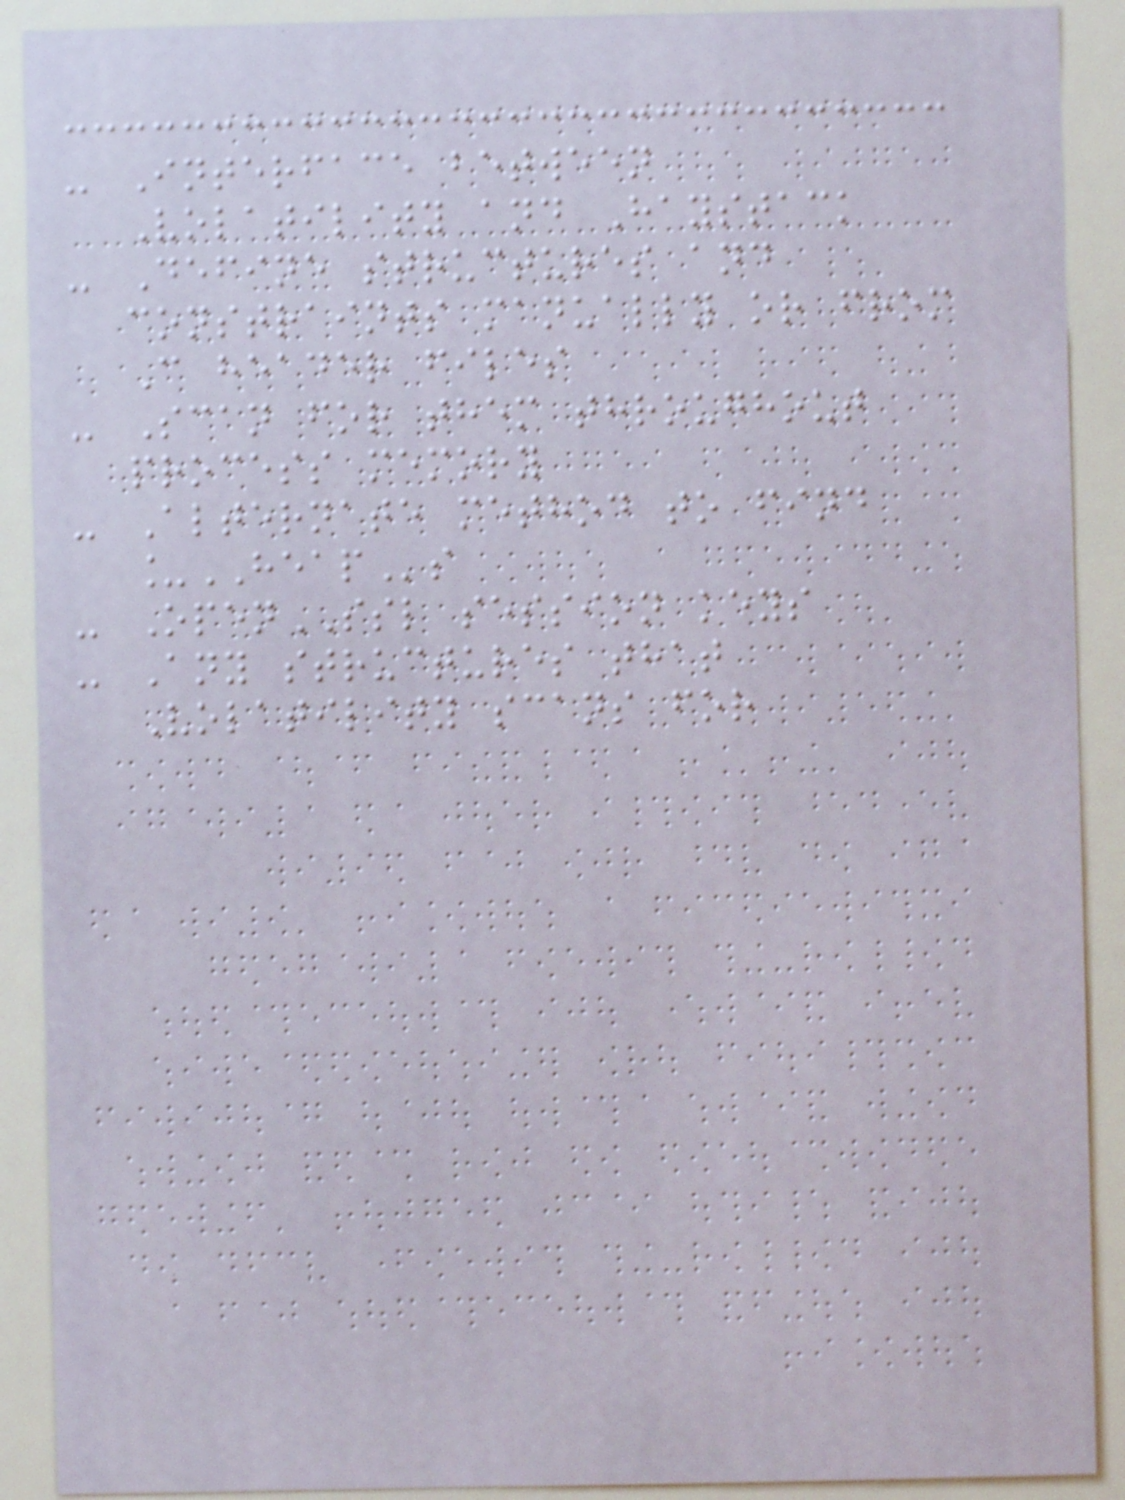- Interface between
Volatility and Haystack
- Define structures and
constraints manually or from
C header files
- Scan for them throughout
process memory
- Alternate method to find
_HEAPs
- OpenSSL session keys
- Any structures that
Volatility scans for
